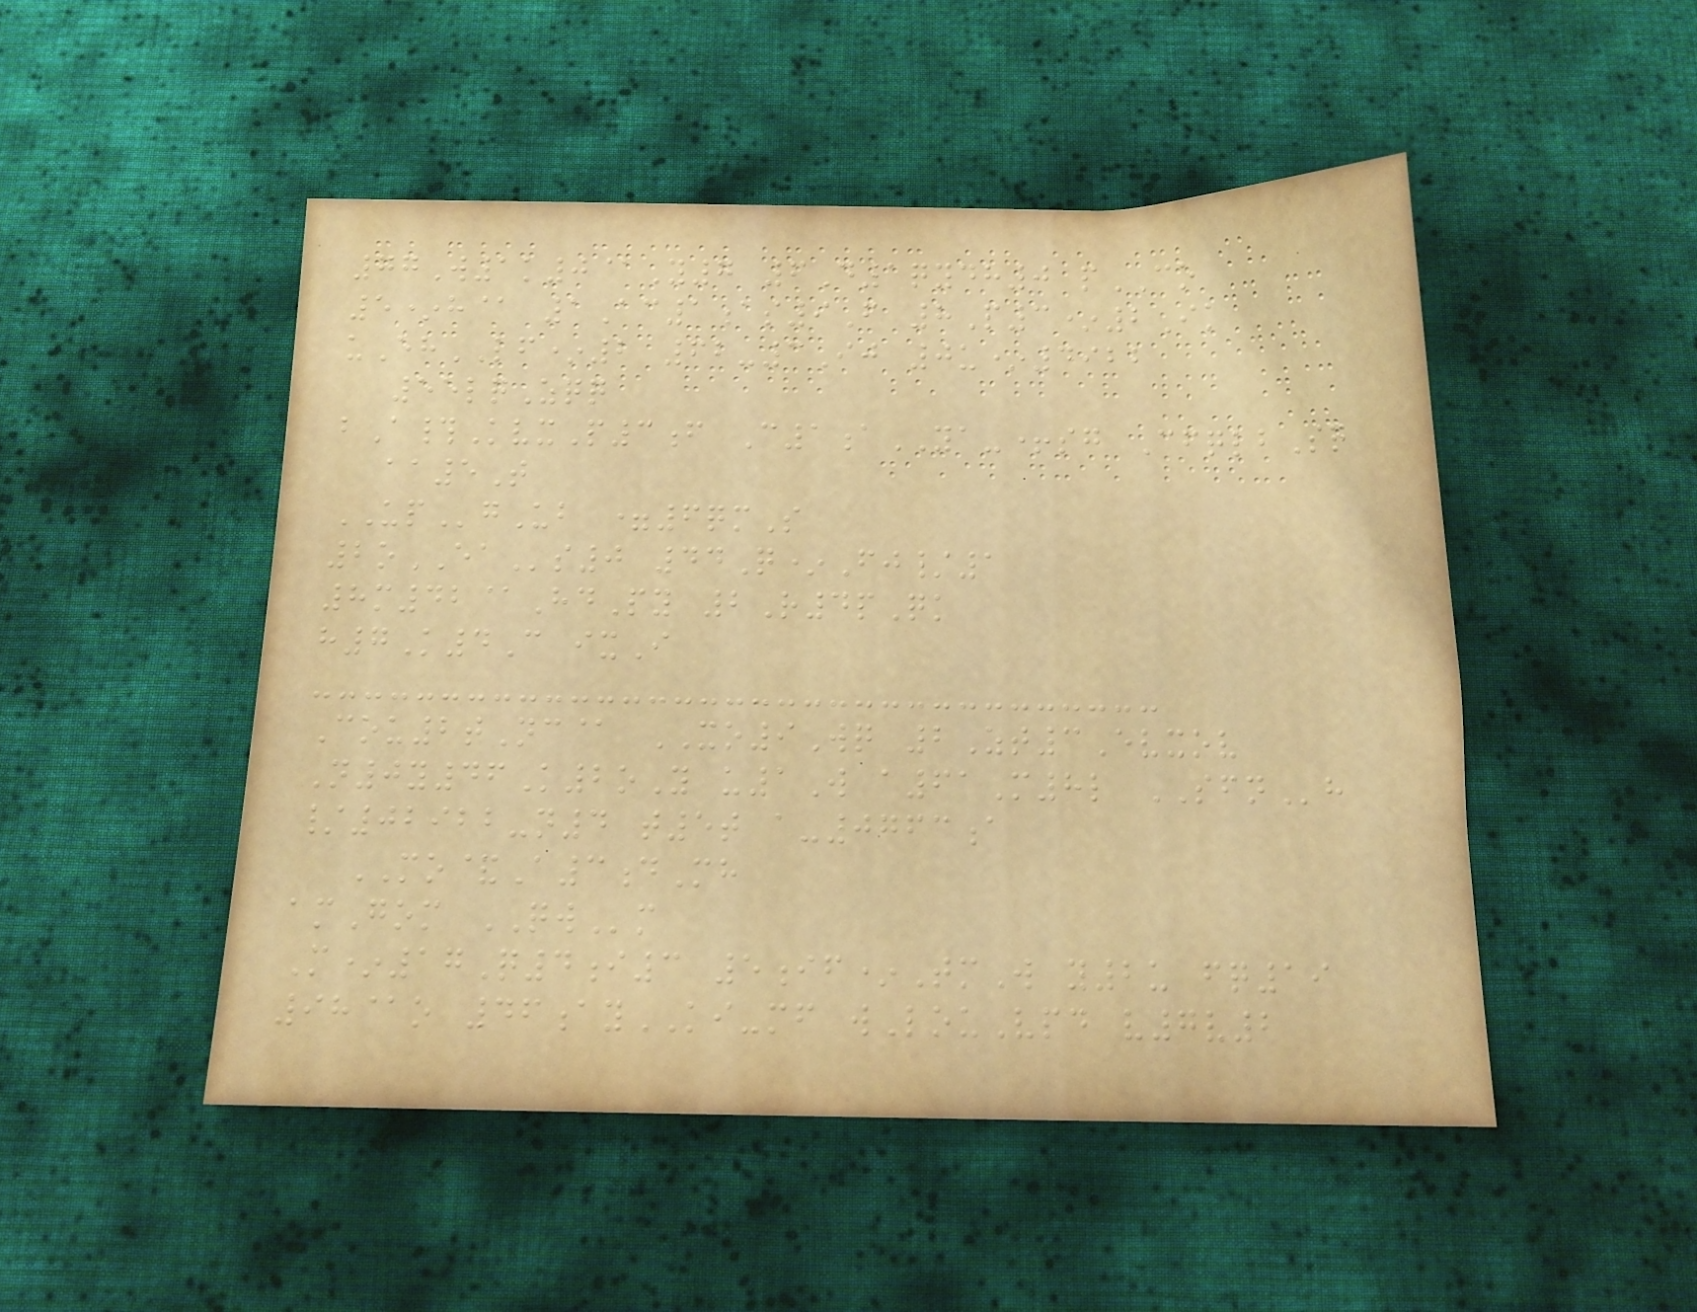77W1k0@Y7 6D1qydh0 pCO
5*h@ 1Ac1as9F 8P3*2Ik
uEhLF*2 62-3Ij 0u*4922
55lqZqq
bA#KvxP3f C1aYA-+sg CfqlbSq
aa5T
UPgUb =6qmS
2oEAs0 44Q*Fj/1
8m42@HdPy 2R4pQk
h7K4C ixI
Cou2tNc@ XO9Wq 2Zt3Evxov
N0y46K2oY u1W a61M8l SFNh
/02922-n4 t5t a-0763a
MO&A3dMh
amGom QWm
M*17Q4i3 5if*TmW y2u fq19
98@o 46ayKI-mf wLouVpd v7v2
